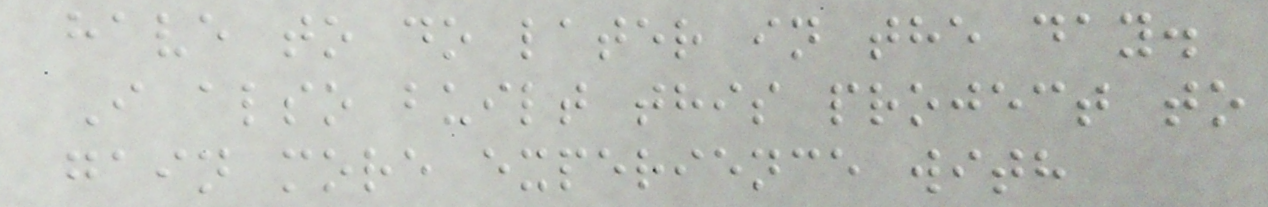have to do later in the day.
I also built this project to
gain more experience with
